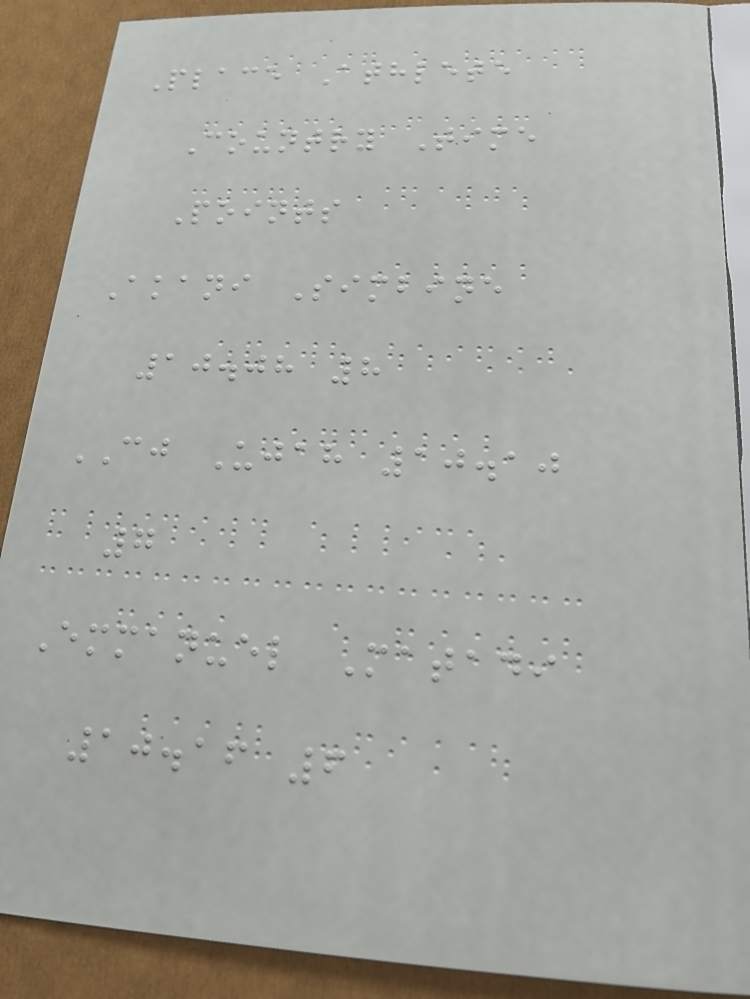Place Athlete
Country Time
Points
Akani Simbine
10.08 8
CJ Ujah 10.10
7
Emmanuel Matadi
10.16 6
